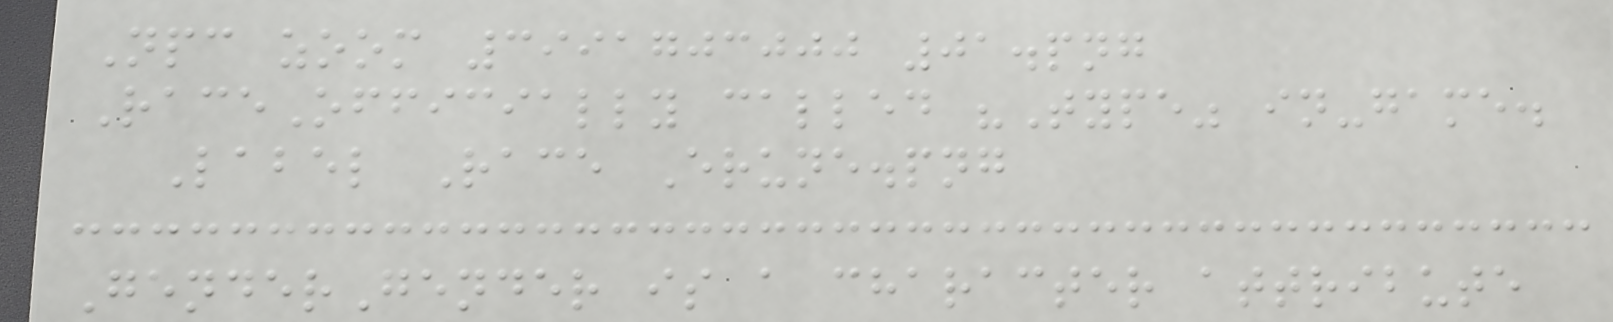Npc zoom 3991703000 01.png
RaceOfficially called "Type" in-game.
Label Race Erune.png
GenderGender is a character attribute
